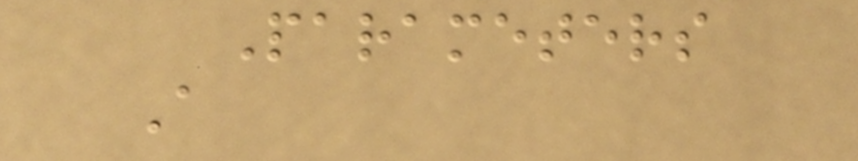Parameters
A
